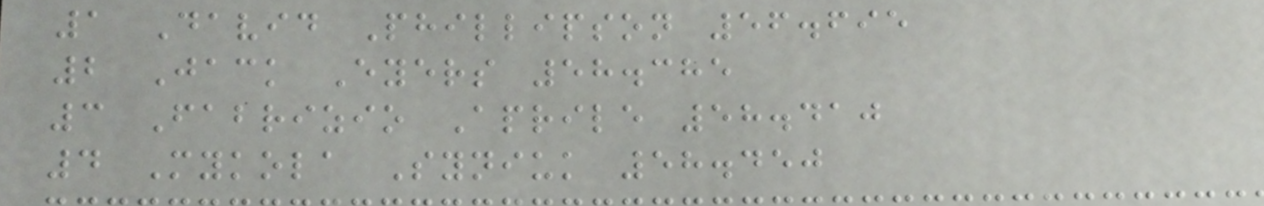1 David Phillipson 56.695
2 Jack Eyers 58.385
3 Fabrizio Aprile 58.410
4 Mykola Syniuk 58.450
